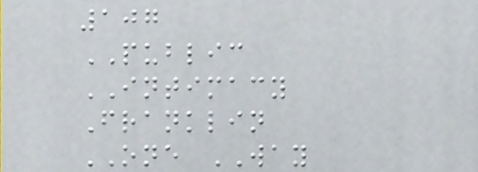107
PUBLIC
INTIMACY
Franklin
ONE WAY
